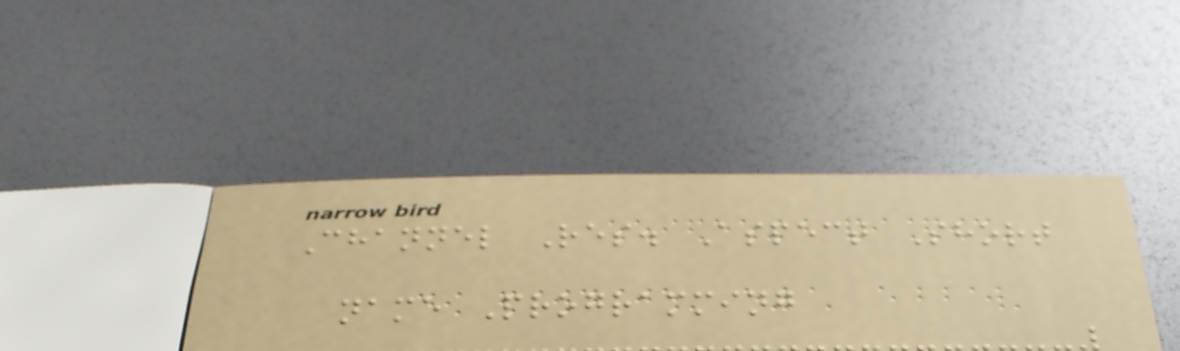Channel Res. Aspect Short
name Programming
